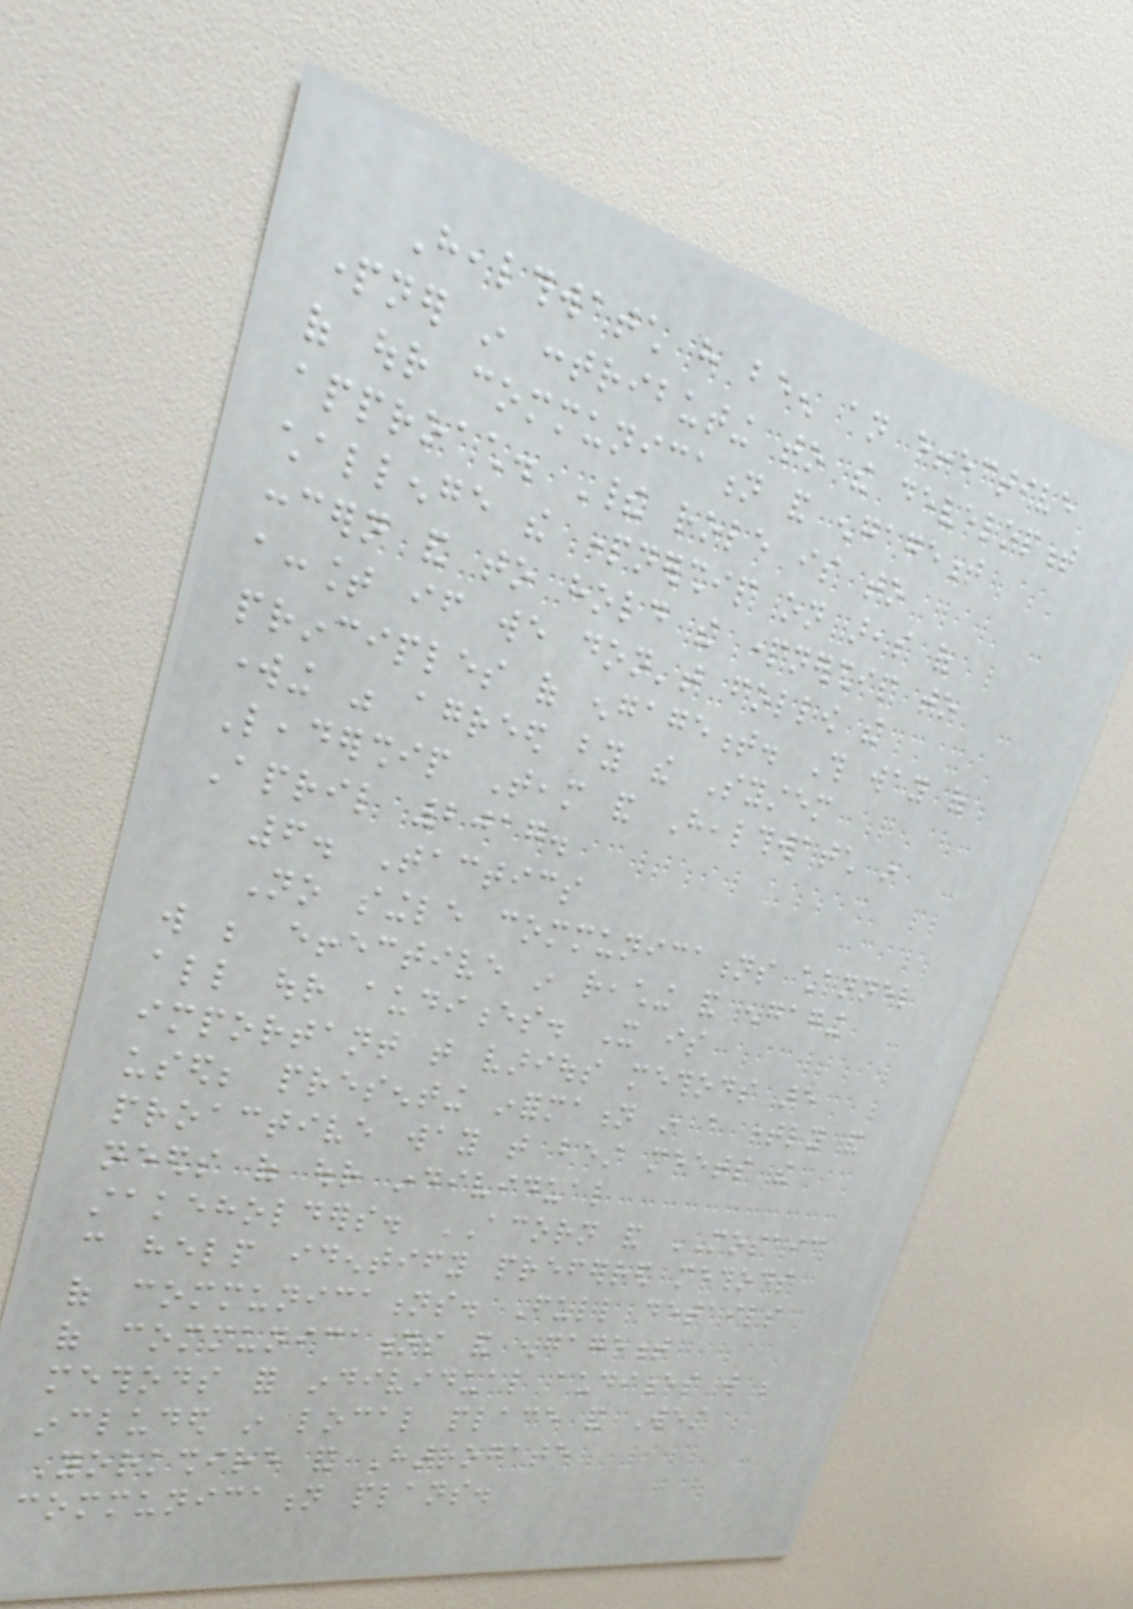Healthwatch have been an effective
partner in contributing to the development
of our communication and engagement
approach. Their role is to
challenge the partnership on areas of
concern and to hold the partnership to
account if we don't follow the
principles of engagement. This way of
working was agreed by the System
Leadership Team and Healthwatch in
April 2017.
6. Tactics
No single communications channel
will be effective in reaching and engaging
all our audiences. It is
important that various methods are
used; presenting information in a timely and
proactive way that best meets the
needs of our individual
stakeholders. ACORN and MOSAIC
can help identify preferred methods
of communications. Full details
of communications and engagement
methods for individual audiences will be
included in local place and West
Yorkshire and Harrogate
communication plans.
